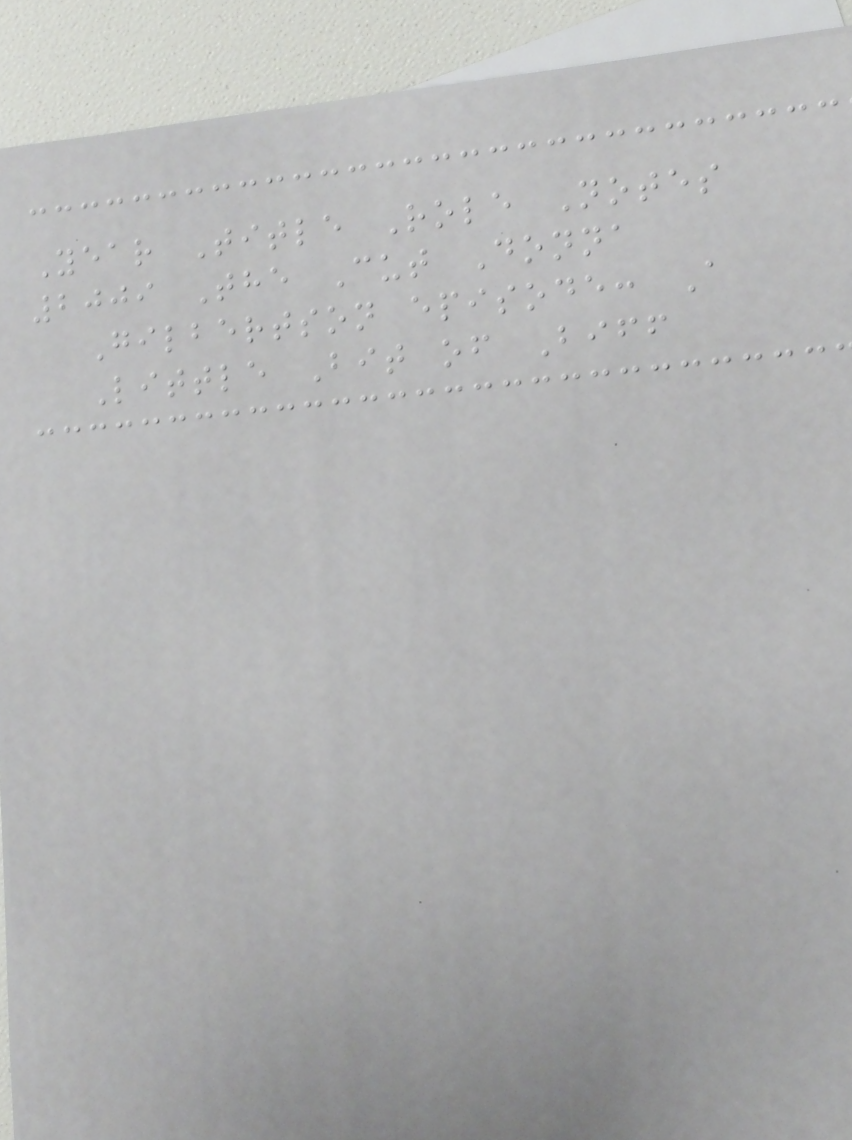Year Title Role Notes
2009 The Cut Donna
Gilbertson episode: A
Little Bit of Biff
